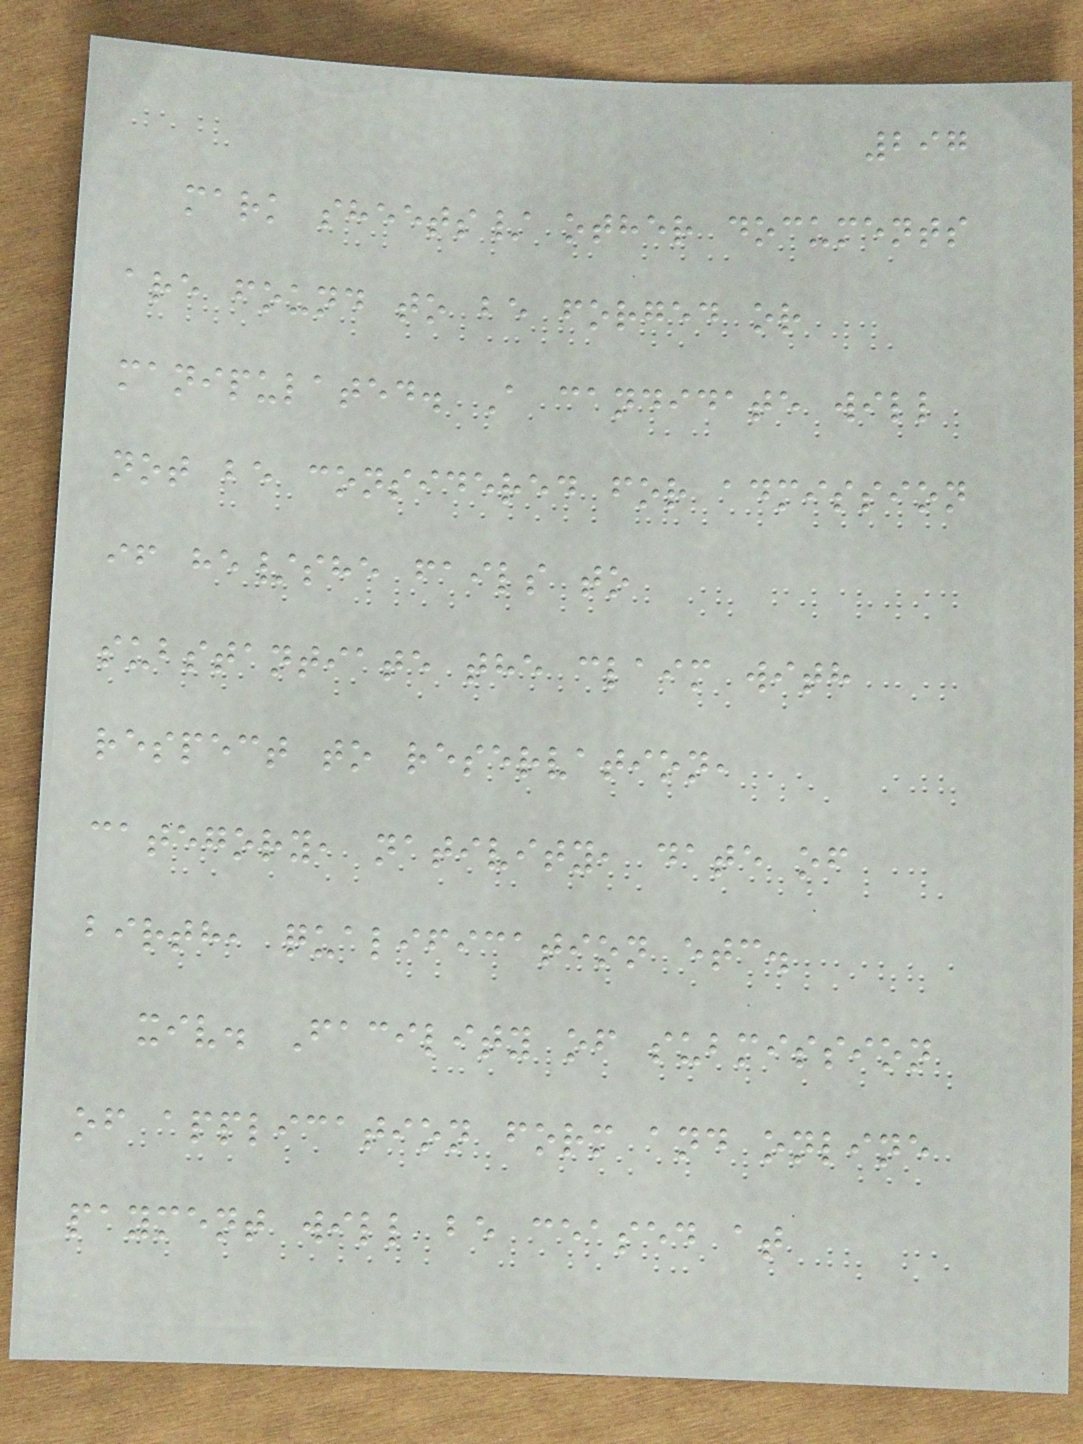297
mark sheets/ other documents
are found to be forged or
manipulated. A candidate will
not be considered for admission
if he/she fails to
substantiate the claim with
respect to reservation,
category, nativity, date of
birth, qualification etc.
xiv. Facility of submission
of application form and online
payment will be ceased at
